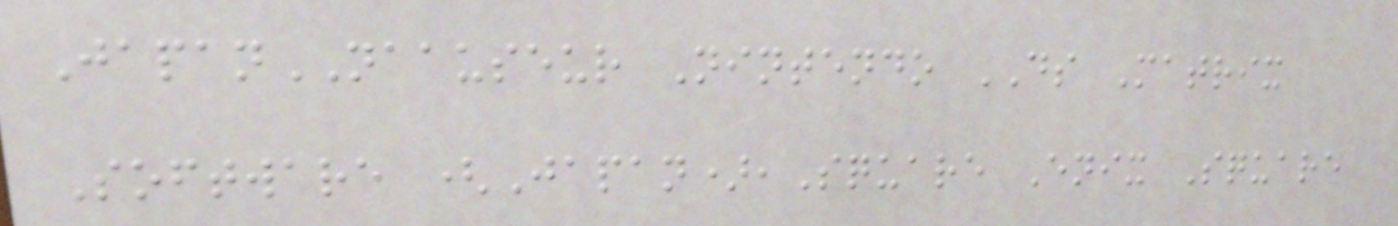JapanNAAUSEUR Nintendo DS Matrix
Software (Japan),Square Enix Square
